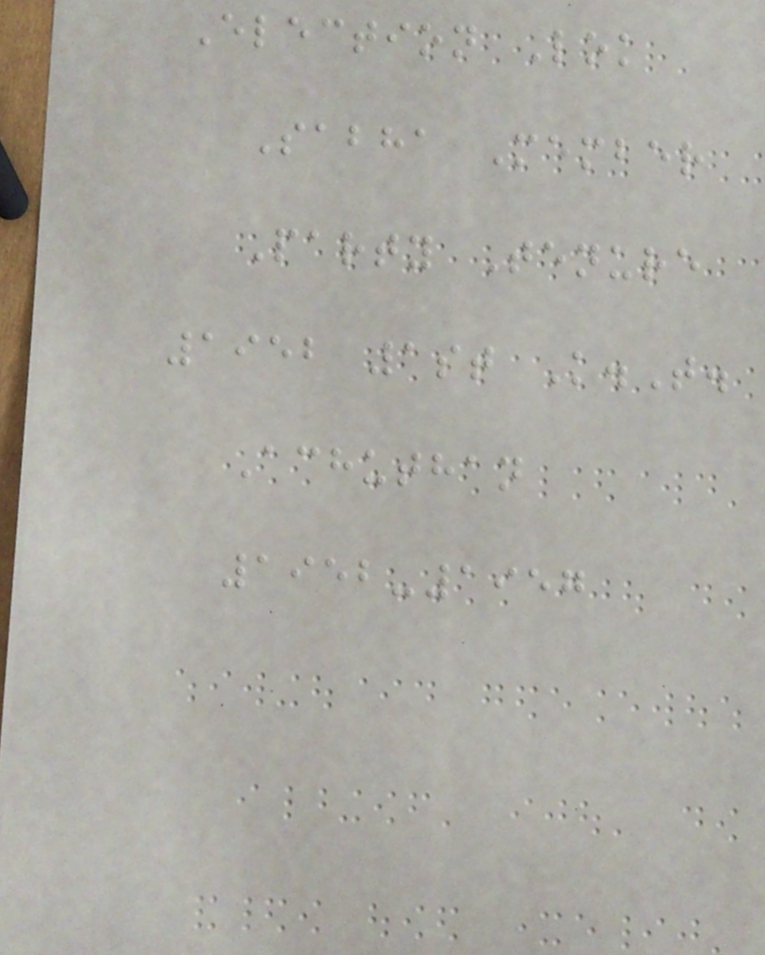Election Lok
Sabha Member
Party Tenure
1952 1st K.T.
Achuthan
1952-1957
